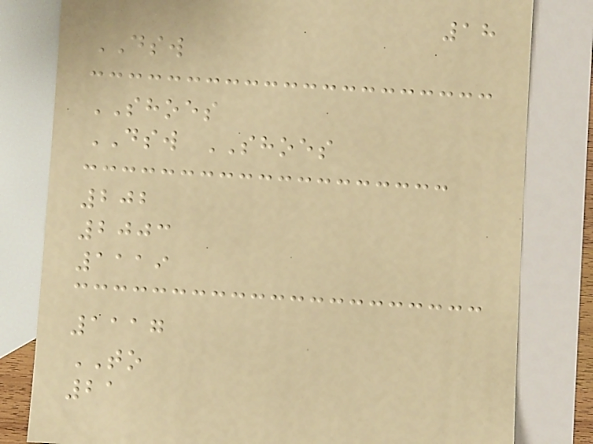18
DSW
SHOES
DSW SHOES
202
2003
1119
1117
TO
21
